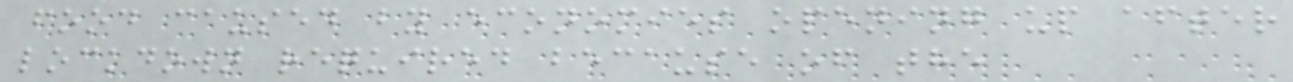food caused by economies opening up after
lockdown required because of the
